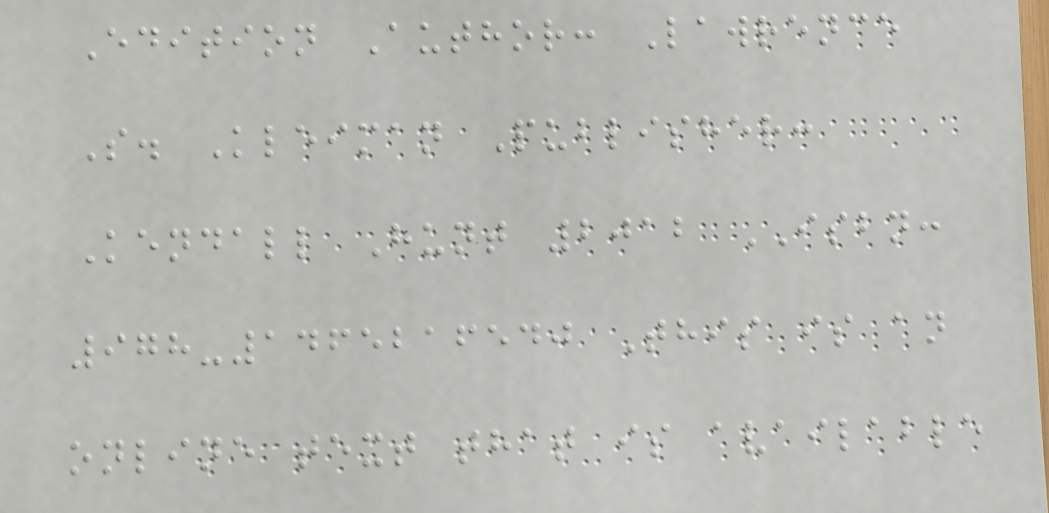Edition Author: Lawrence
S. Kleiman Publisher:
Kendall Hunt 2012 ISBN:
978-1465216540 This is an
online text that is available
